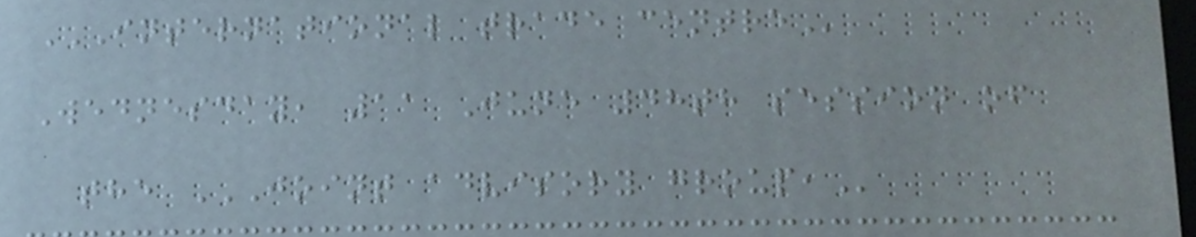INTERNATIONAL TRADE CENTRE
Wednesday, 11 June 48th session of
the JOINT ADVISORY GROUP,
